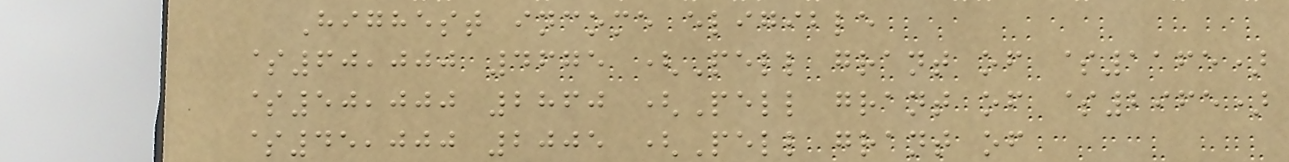Highest income eligible
$60,000 4675 (Pell grant of $1165)
$50,000 2860 (Pell grant of $2965)
$45,000 2005 (Pell grant of
